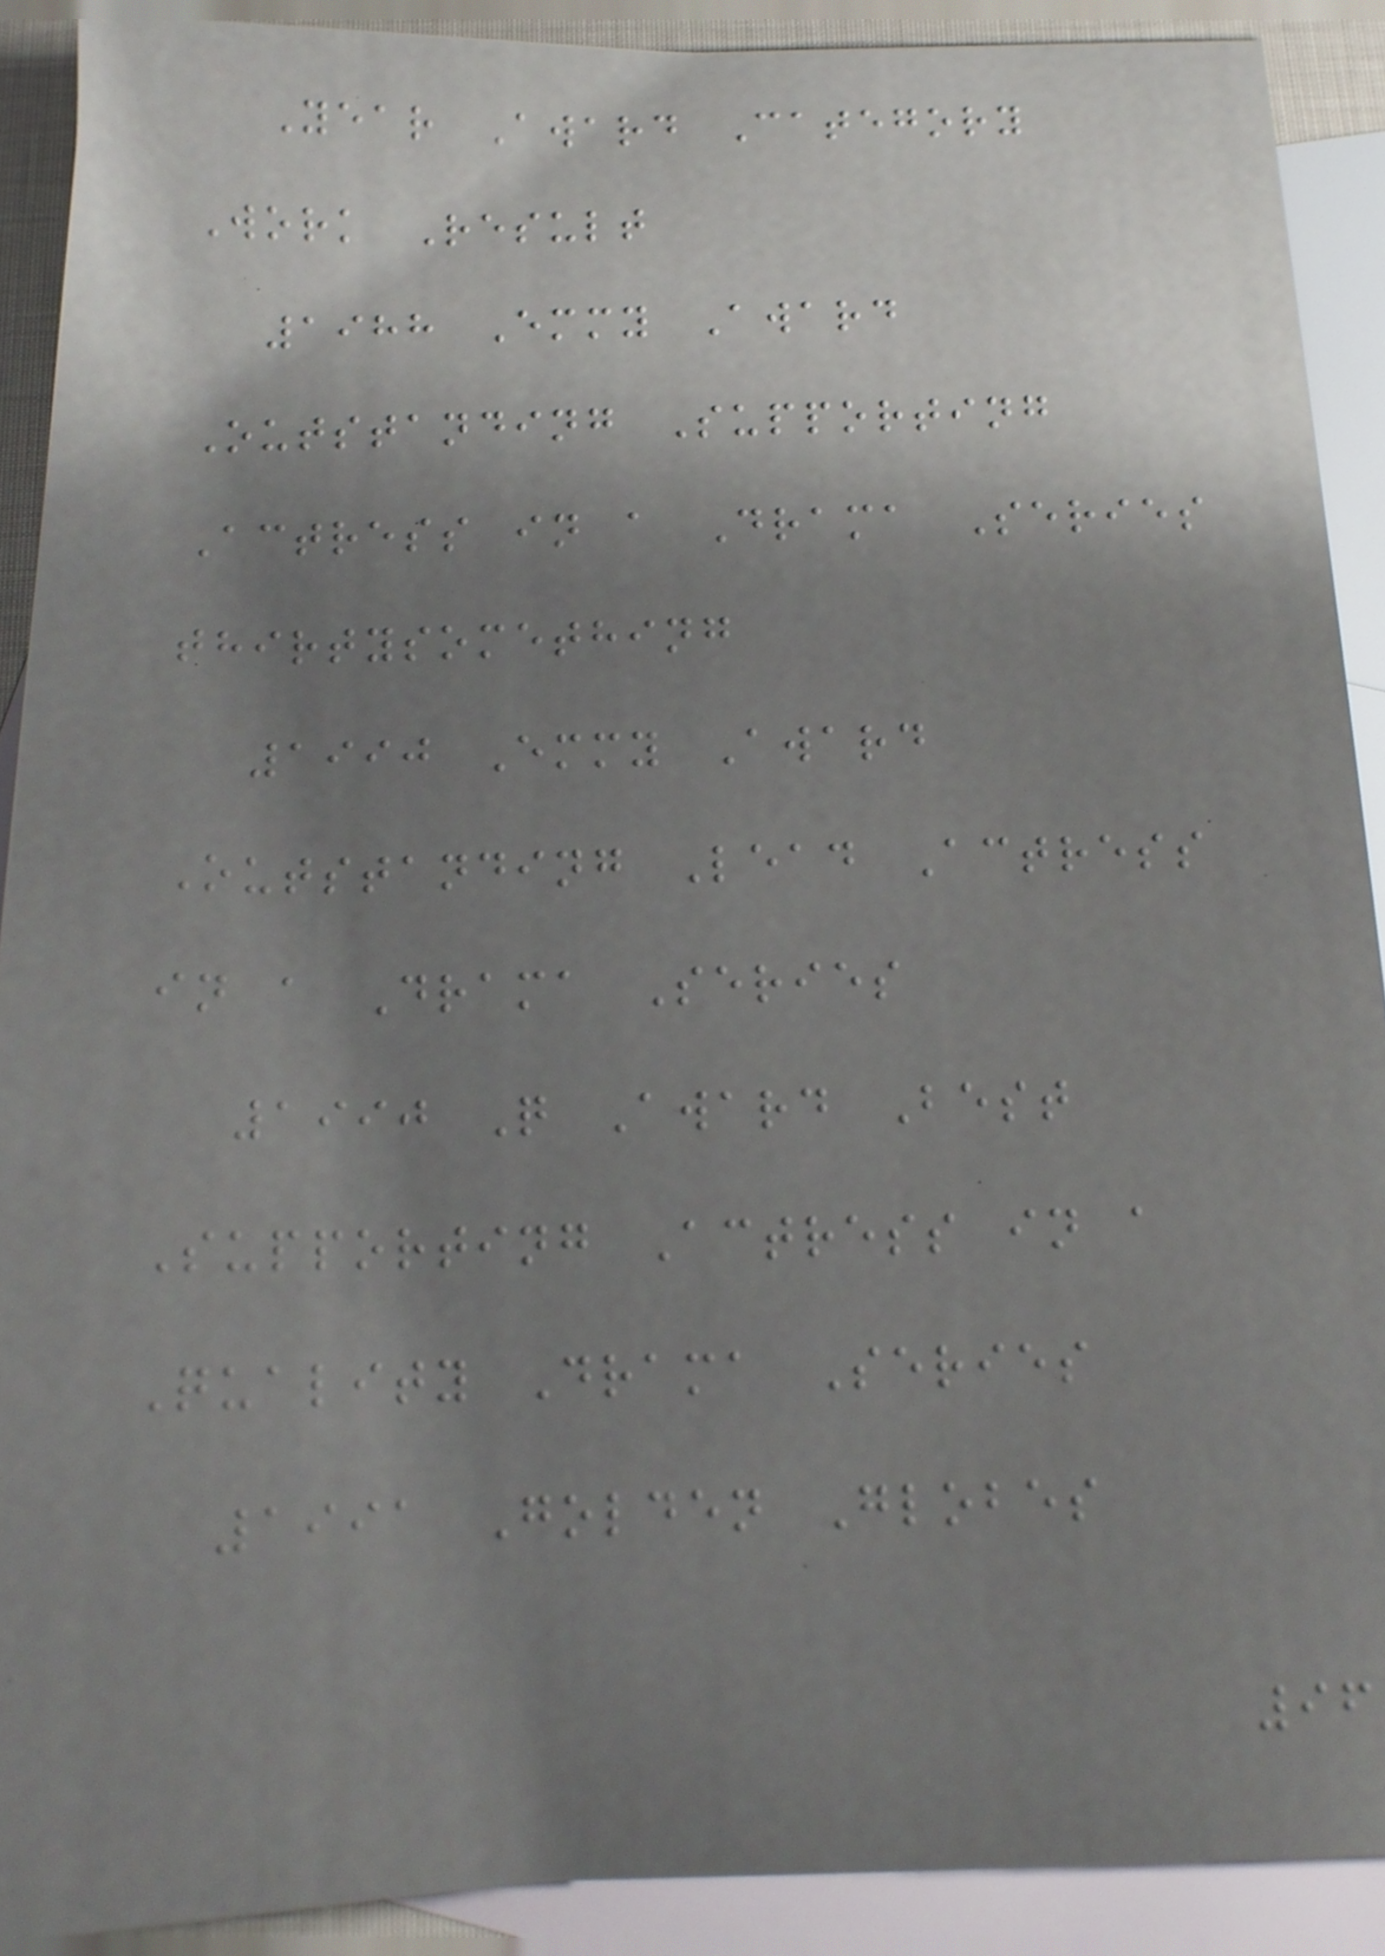Year Award Category
Work Result
1988 Emmy Award
Outstanding Supporting
Actress in a Drama Series
thirtysomething
1990 Emmy Award
Outstanding Lead Actress
in a Drama Series
1990 Q Award Best
Supporting Actress in a
Quality Drama Series
1991 Golden Globes
96
